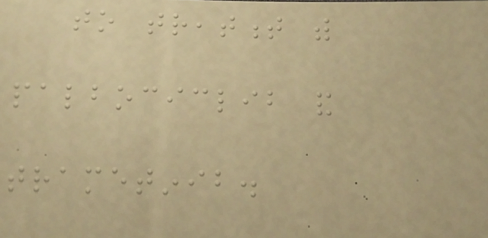to treatment with
palbociclib and
trametinib.
